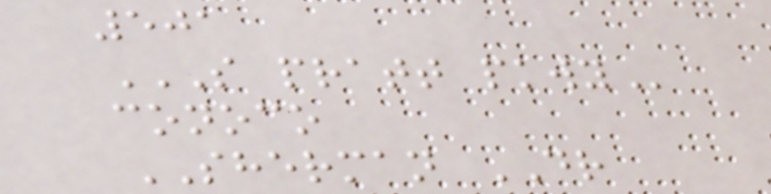501
S PRATT PKWY
conoco
SHERMAN DR
